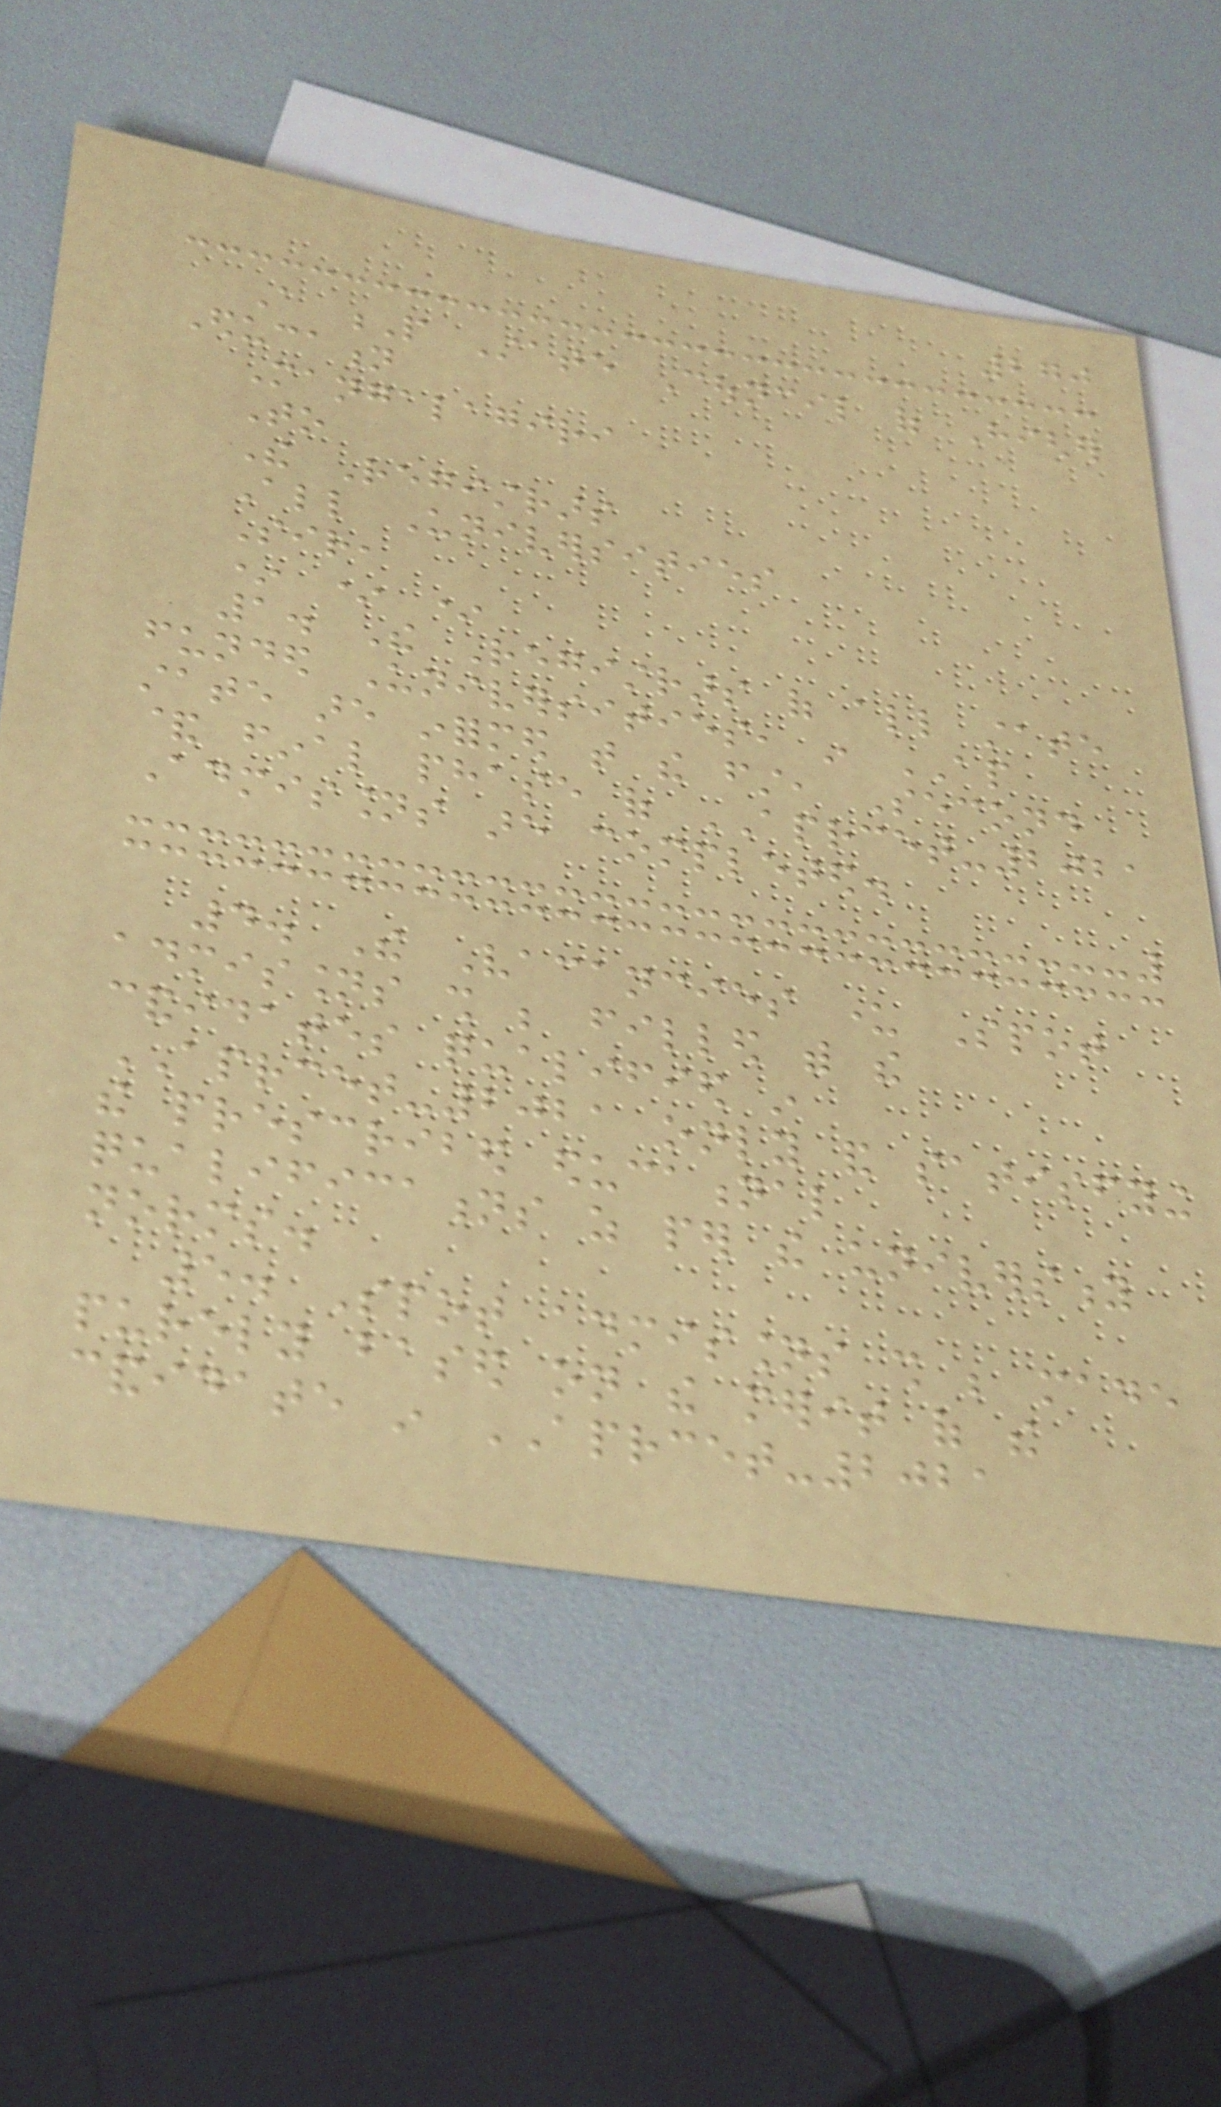270
A P State Council of Higher
Education
Mangalagiri
To
The Registrars
All Universities
Sir,
* * *
1. The Registrars of all state
funded Universities, in AP
state are informed that the first, Second
& final phase of APRCET-2021
Admissions are completed.
4. The Vacancies under Spot
admissions shall be filled with the
candidates qualified in
APRCET-2021 only and satisfying
the prescribed educational
qualifications as per the university
norms.
5. Spot admissions shall be made
purely based on the merit of the
candidate in APRCET-2021
